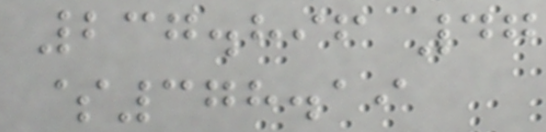237.896 47
$378.19
